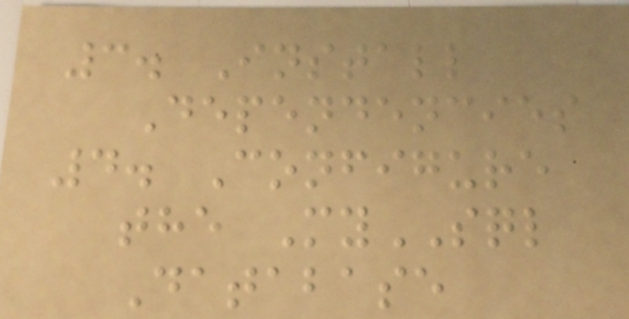3. Install
Dependencies
4. Configure
the MySQL
Database
